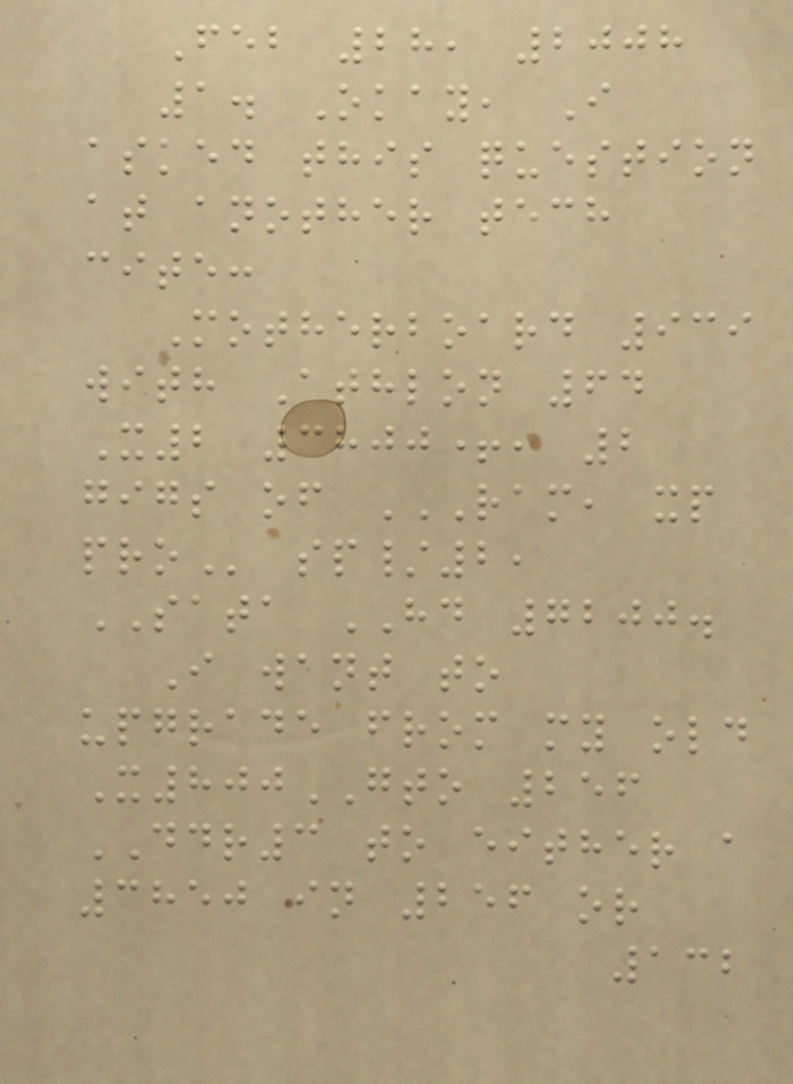Feb 28, 2008
1. Okay, I
asked this question
at another tech
cite:
Motherboard 939
with Athlon 64
X2 3800+, 2
gigs of RAM, XP
PRO sp/2,
SATA HD 7200.
I want to
upgrade from my old
X800GTO 256
DDR3 to either a
3850 in 256 or
132
